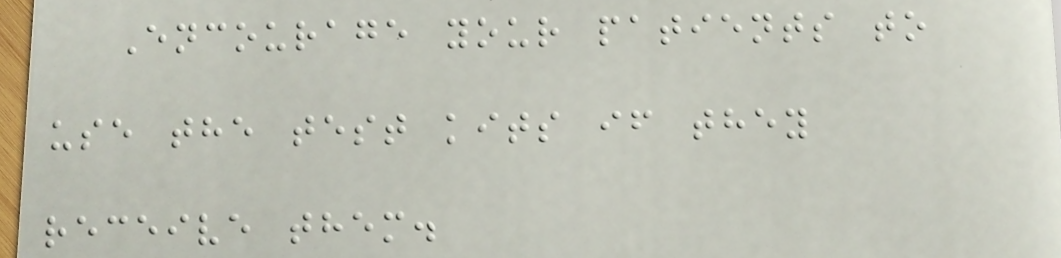Encourage your patients to
use the test kits if they
receive them.
